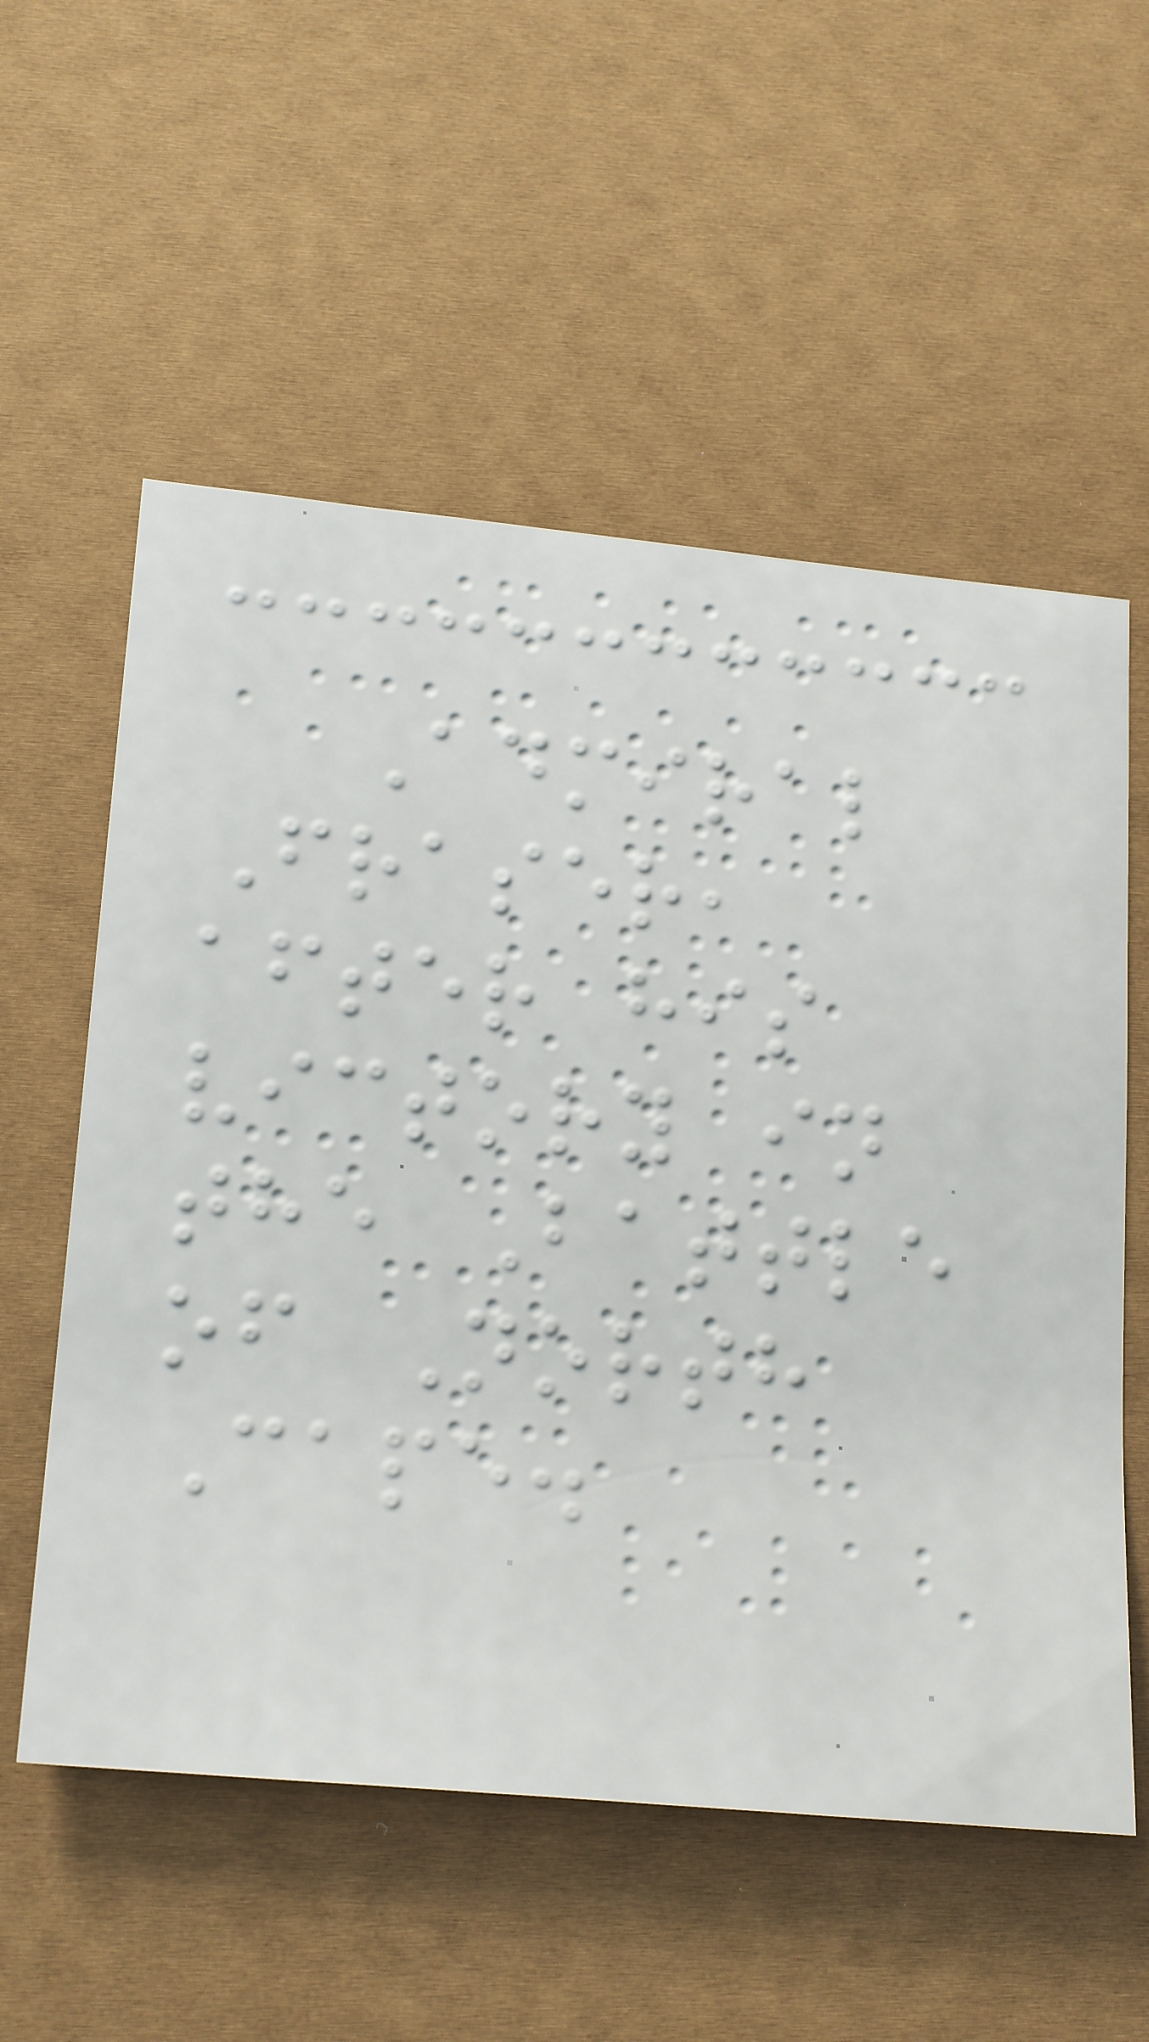Admiral
Fraser,
after his
victory in
the Battle
of North
Cape.
